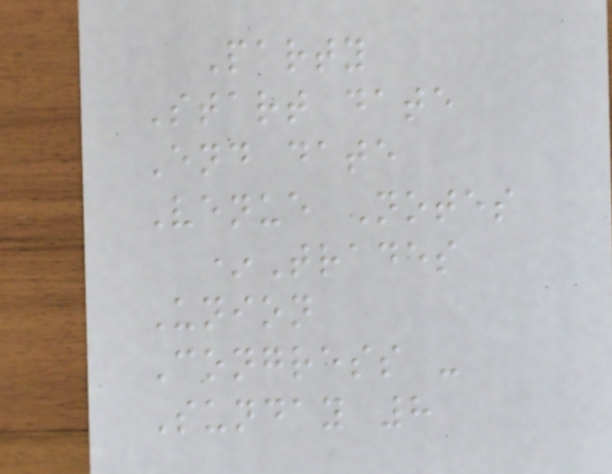Party
Start date
End date
Venue Notes
*Trades
Union
Congress -
Sunday 8
